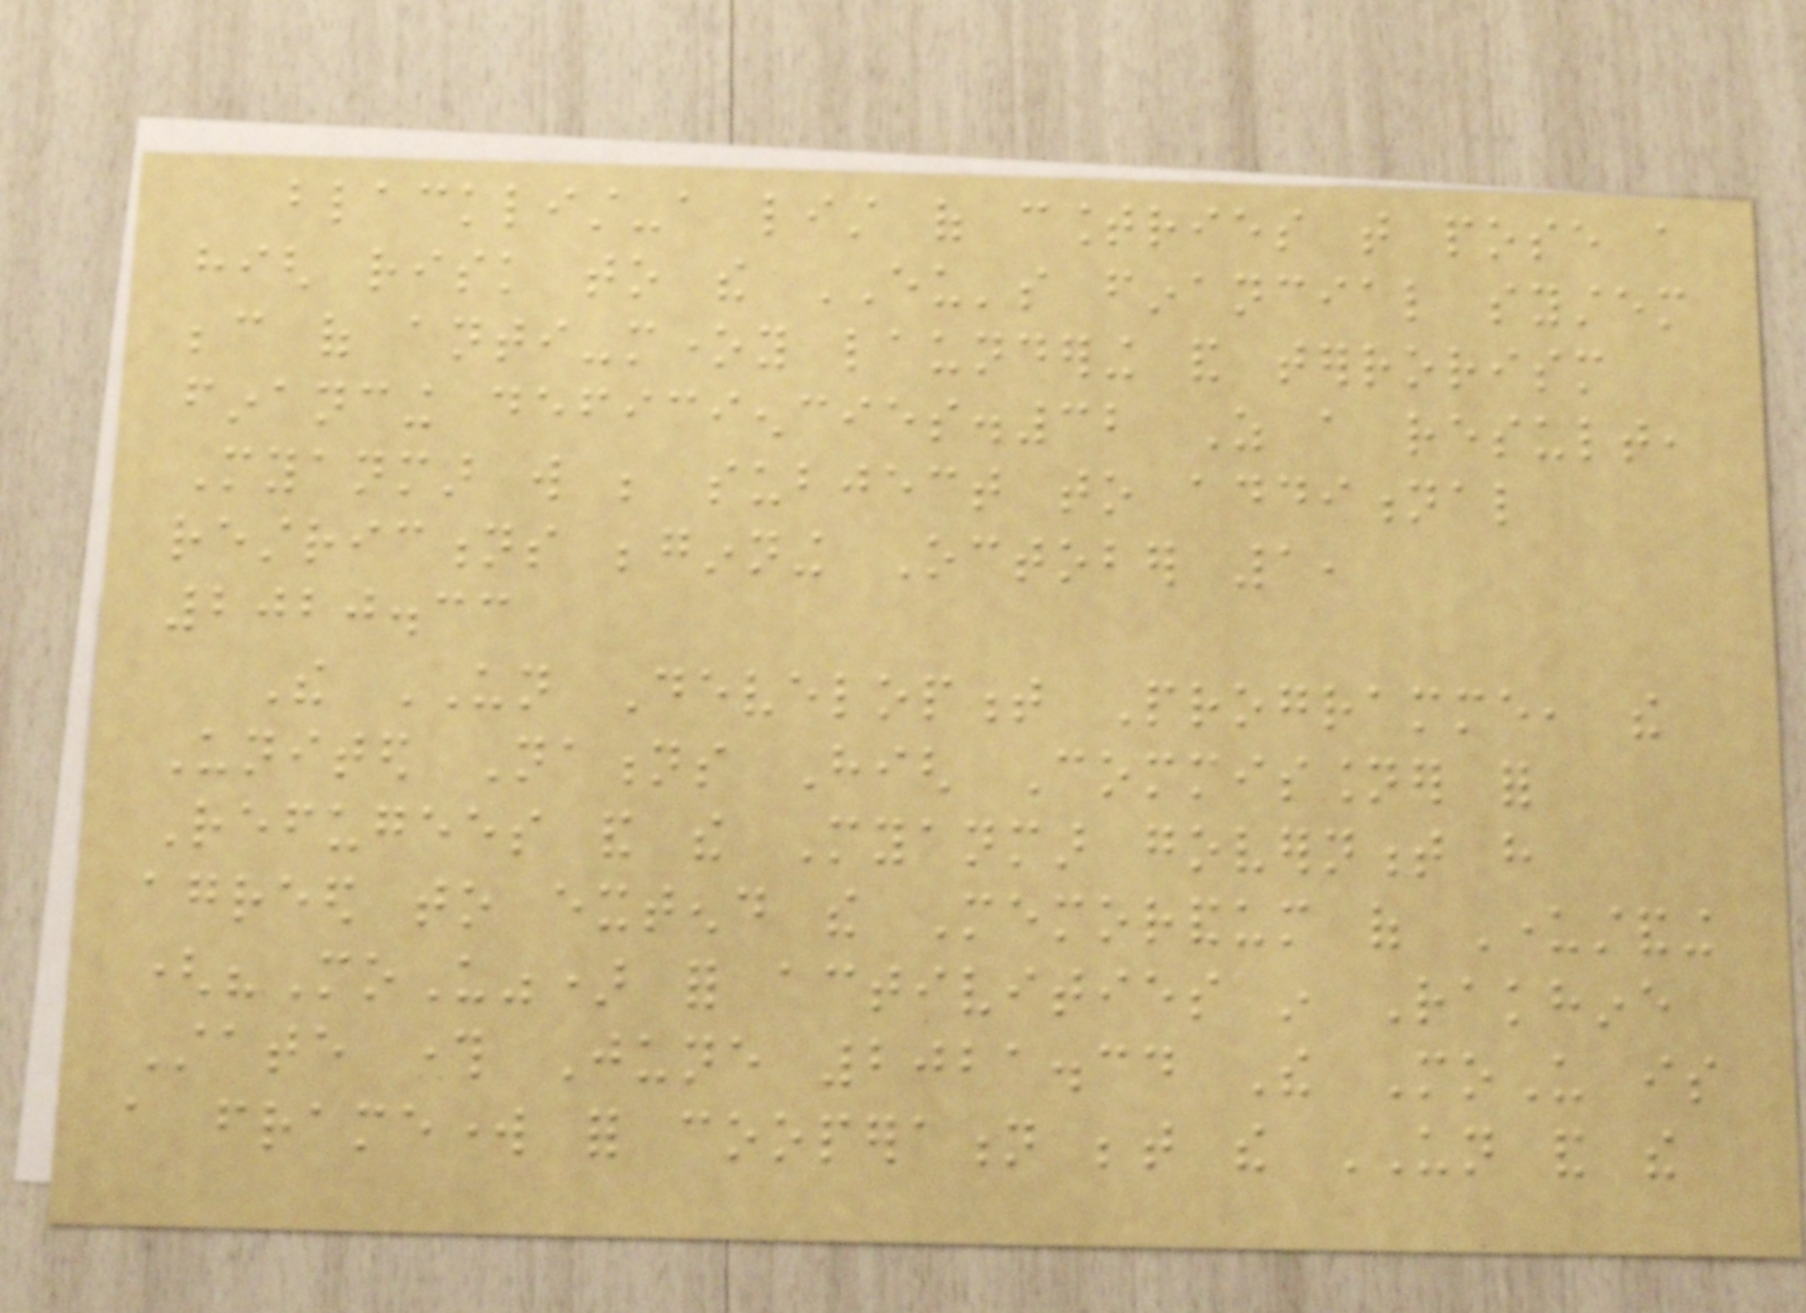blacklist-a list of countries that pose a
high risk to the EU's financial system
because of anti-money laundering and terrorism
financing deficiencies.32 As a result,
Myanmar will be subject to additional
restrictions beginning October 1,
2020.33
The UN Development Programme, the
United Nations High Commissioner for
Refugees and the Myanmar government have
agreed to extend the Memorandum of Understanding
("MoU") for activities in Rakhine
State through June 2021.34 The MoU is
a framework for cooperation between the UN and the
